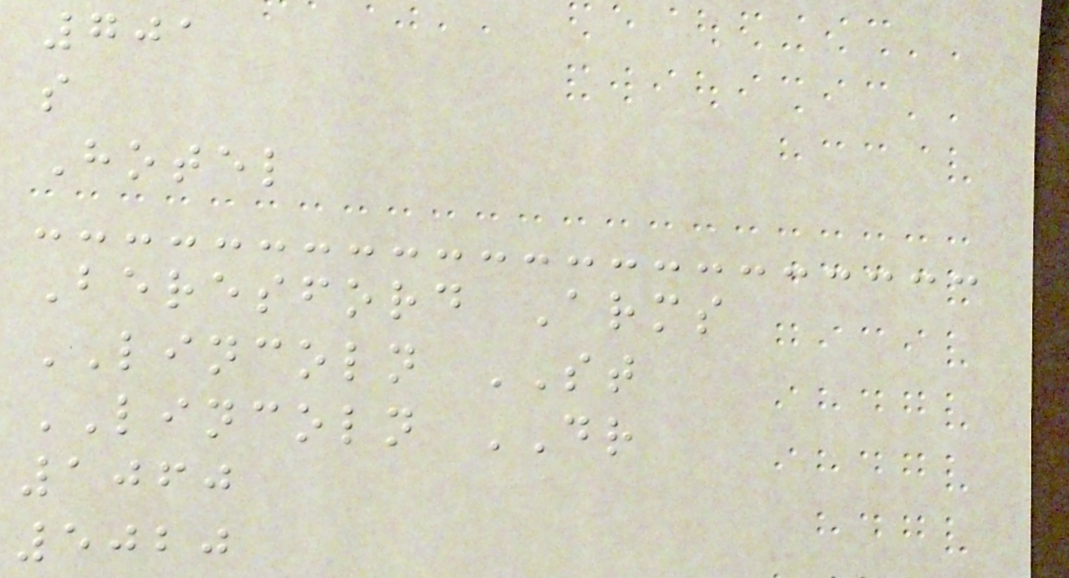701
s
Hotel
Beresford Arms
LINCOLN ST
LINCOLN DR
1060
5020
